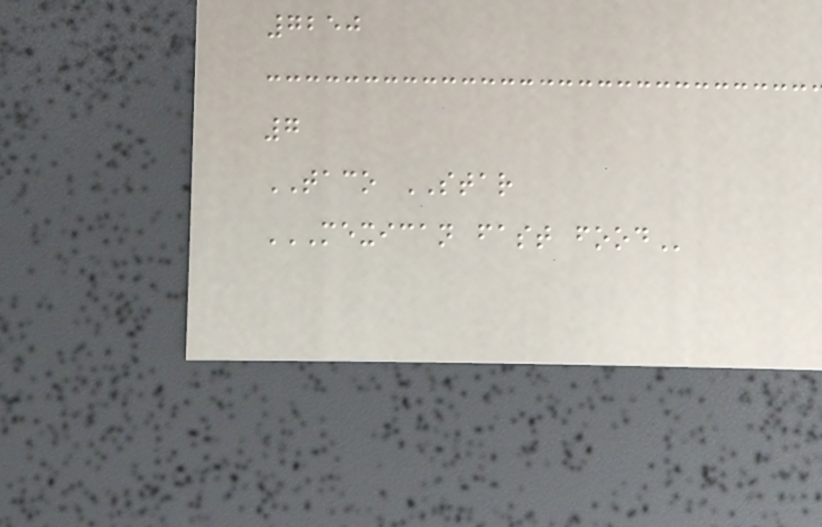7250
7
TACO STAR
MEXICAN FAST FOOD
